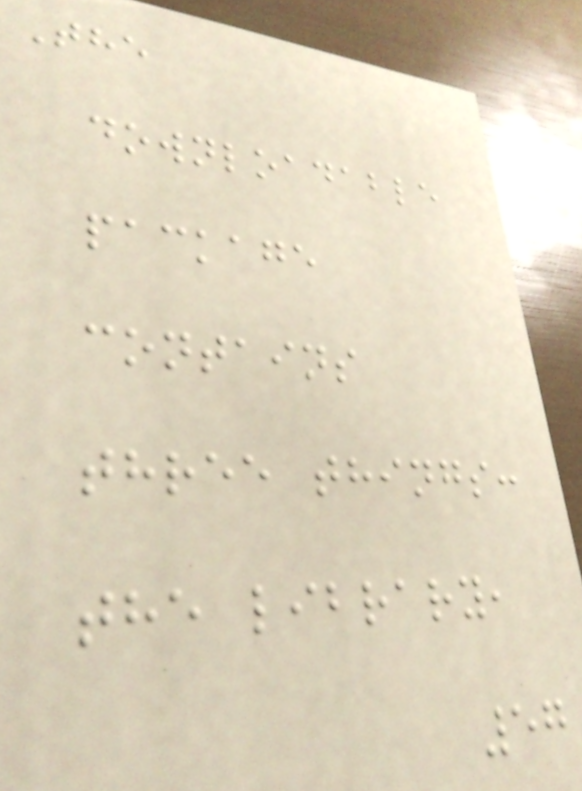The
downloadable
package
contains
three things:
the library,
57
